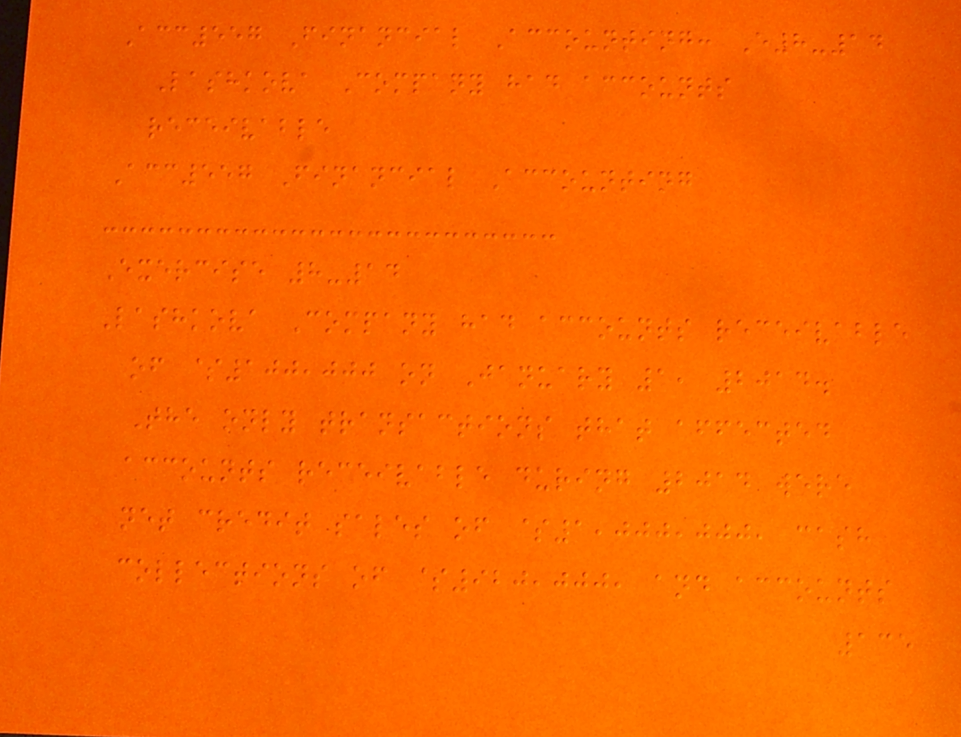Acc557 Financial Accounting: E8-14
Lashkova Company had accounts
receivable
Acc557 Financial Accounting
Exercise 8-14
Lashkova Company had accounts receivable
of $100,000 on January 1, 2014.
The only transactions that affected
accounts receivable during 2014 were
net credit sales of $1,000,000, cash
collections of $920,000, and accounts
135
